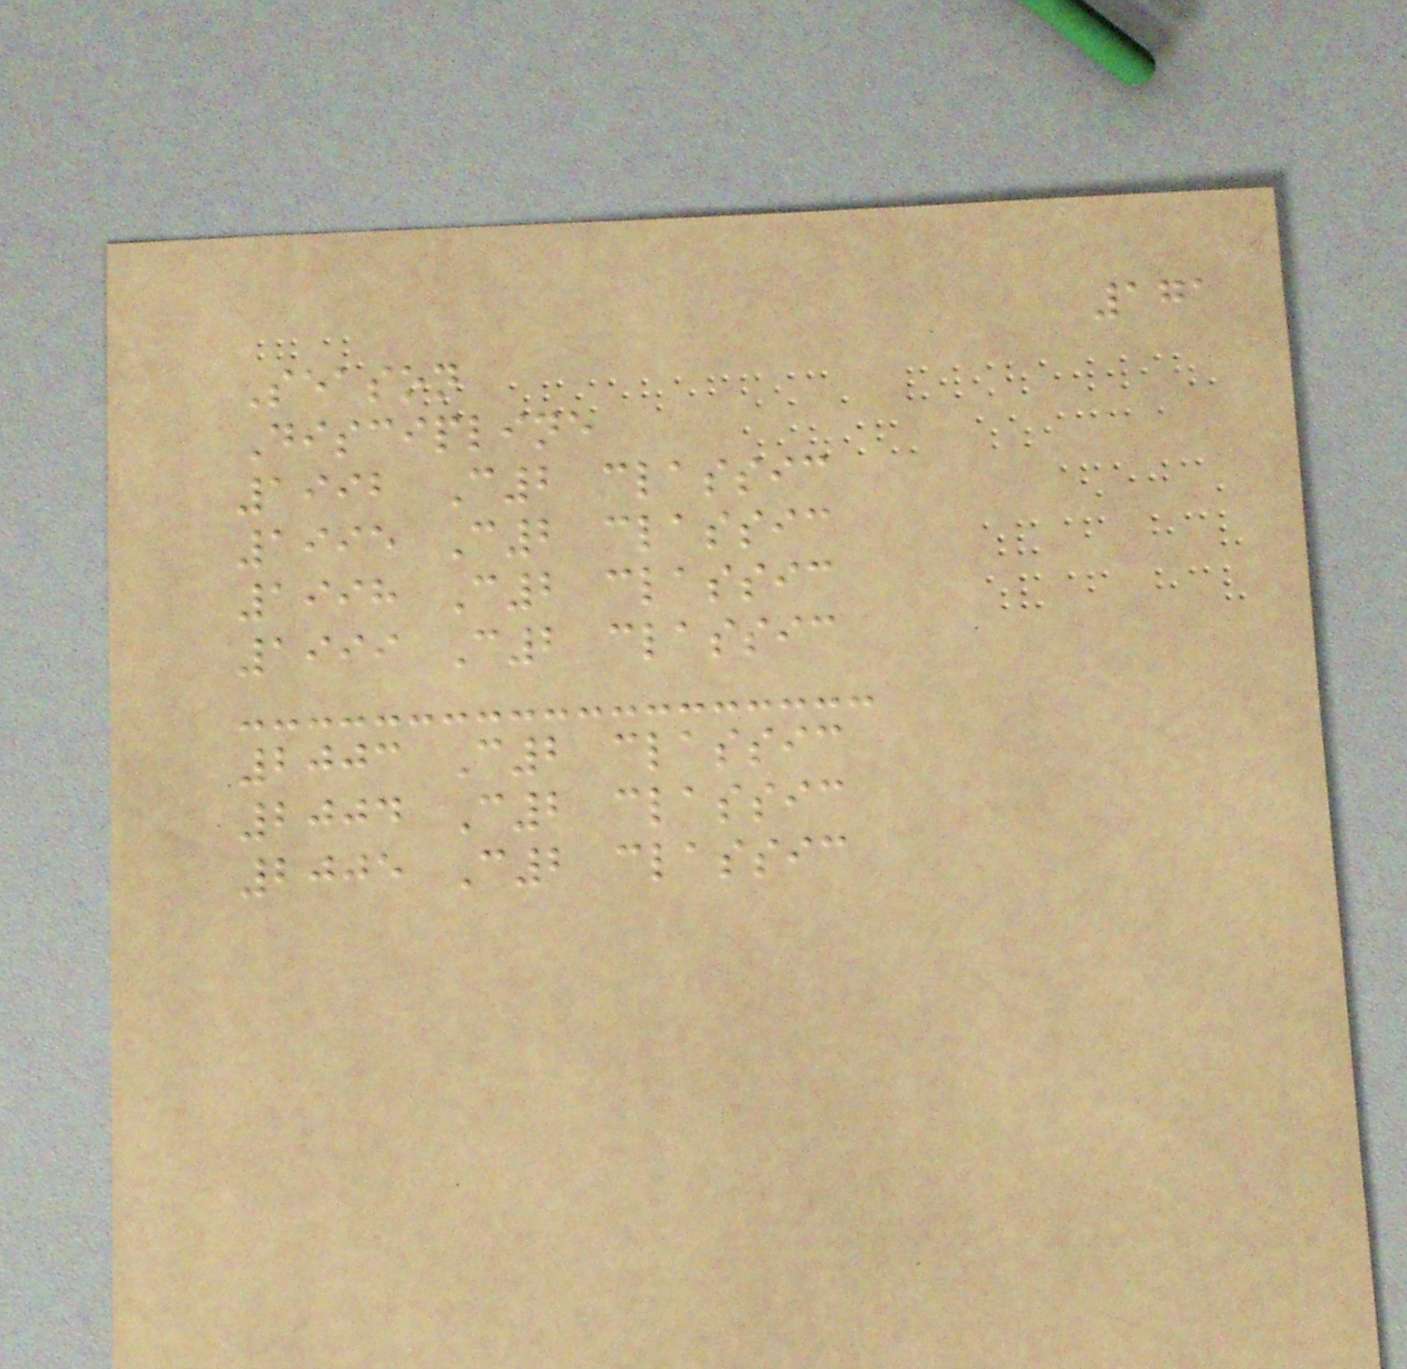171
Season
Discipline
1992 C2 classic
1995 C2 classic
1998 C2 classic
1999 C2 classic
2003 C2 classic
2004 C2 classic
2005 C2 classic
